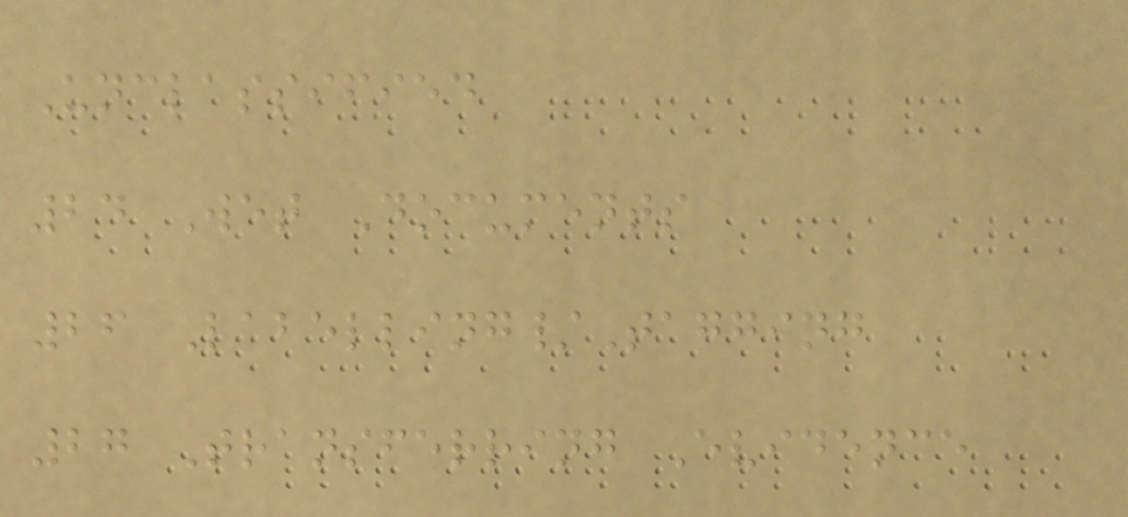Unclassified
24 Wet Documents
26 Labelling/Tagging
27 Transferring Evidence
